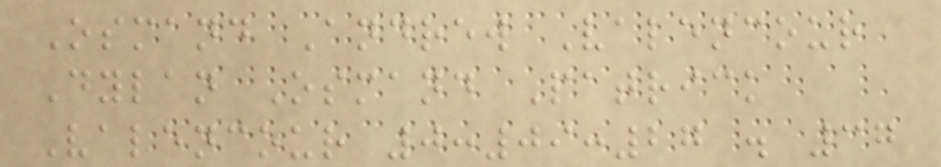Osmand Andrew Valencour
Dylan Osmand Patrick
Valencour 0:09:27 . 37
